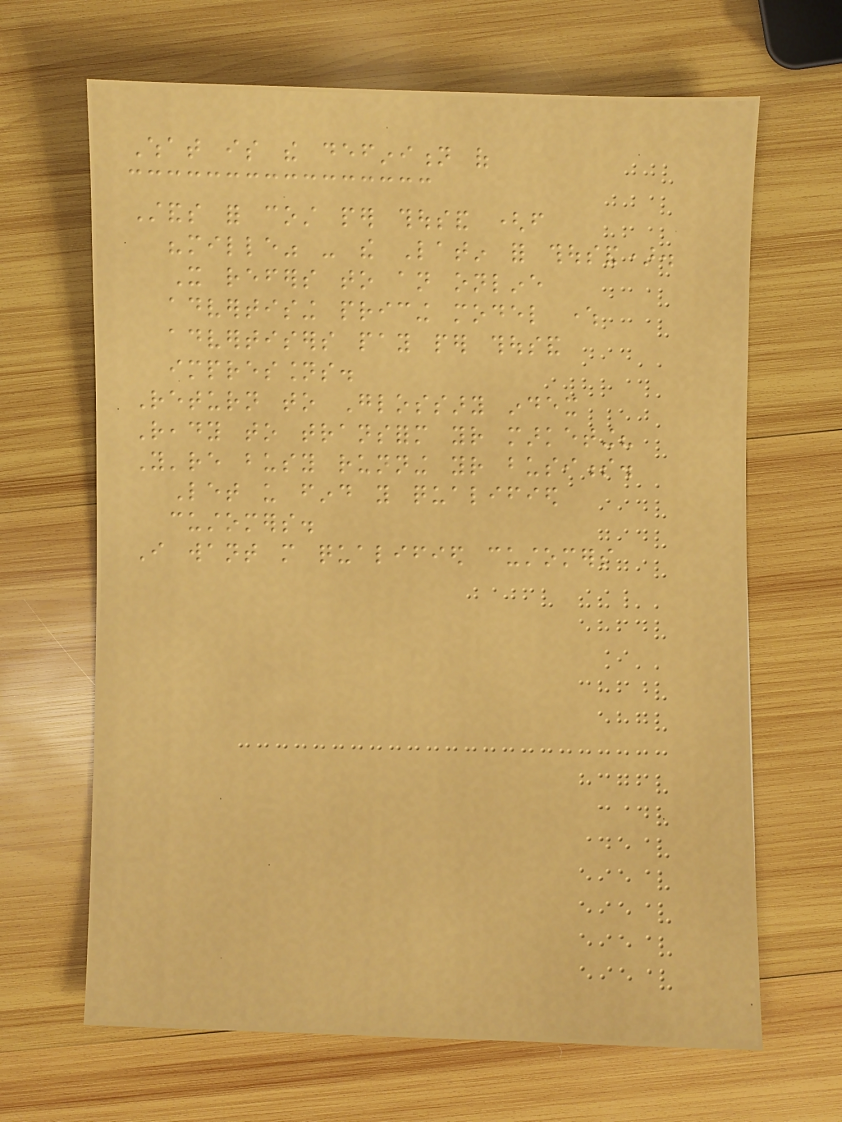What is the definition of
Stands for cost per thousand (from
"mille" - the Latin for thousand).
It refers to an online
advertising pricing model where
advertisers pay per thousand
impressions.
Return to Glossary index
Ready to transform your marketing?
You're busy running your business.
Let us find you qualified
customers.
I want more qualified customers
